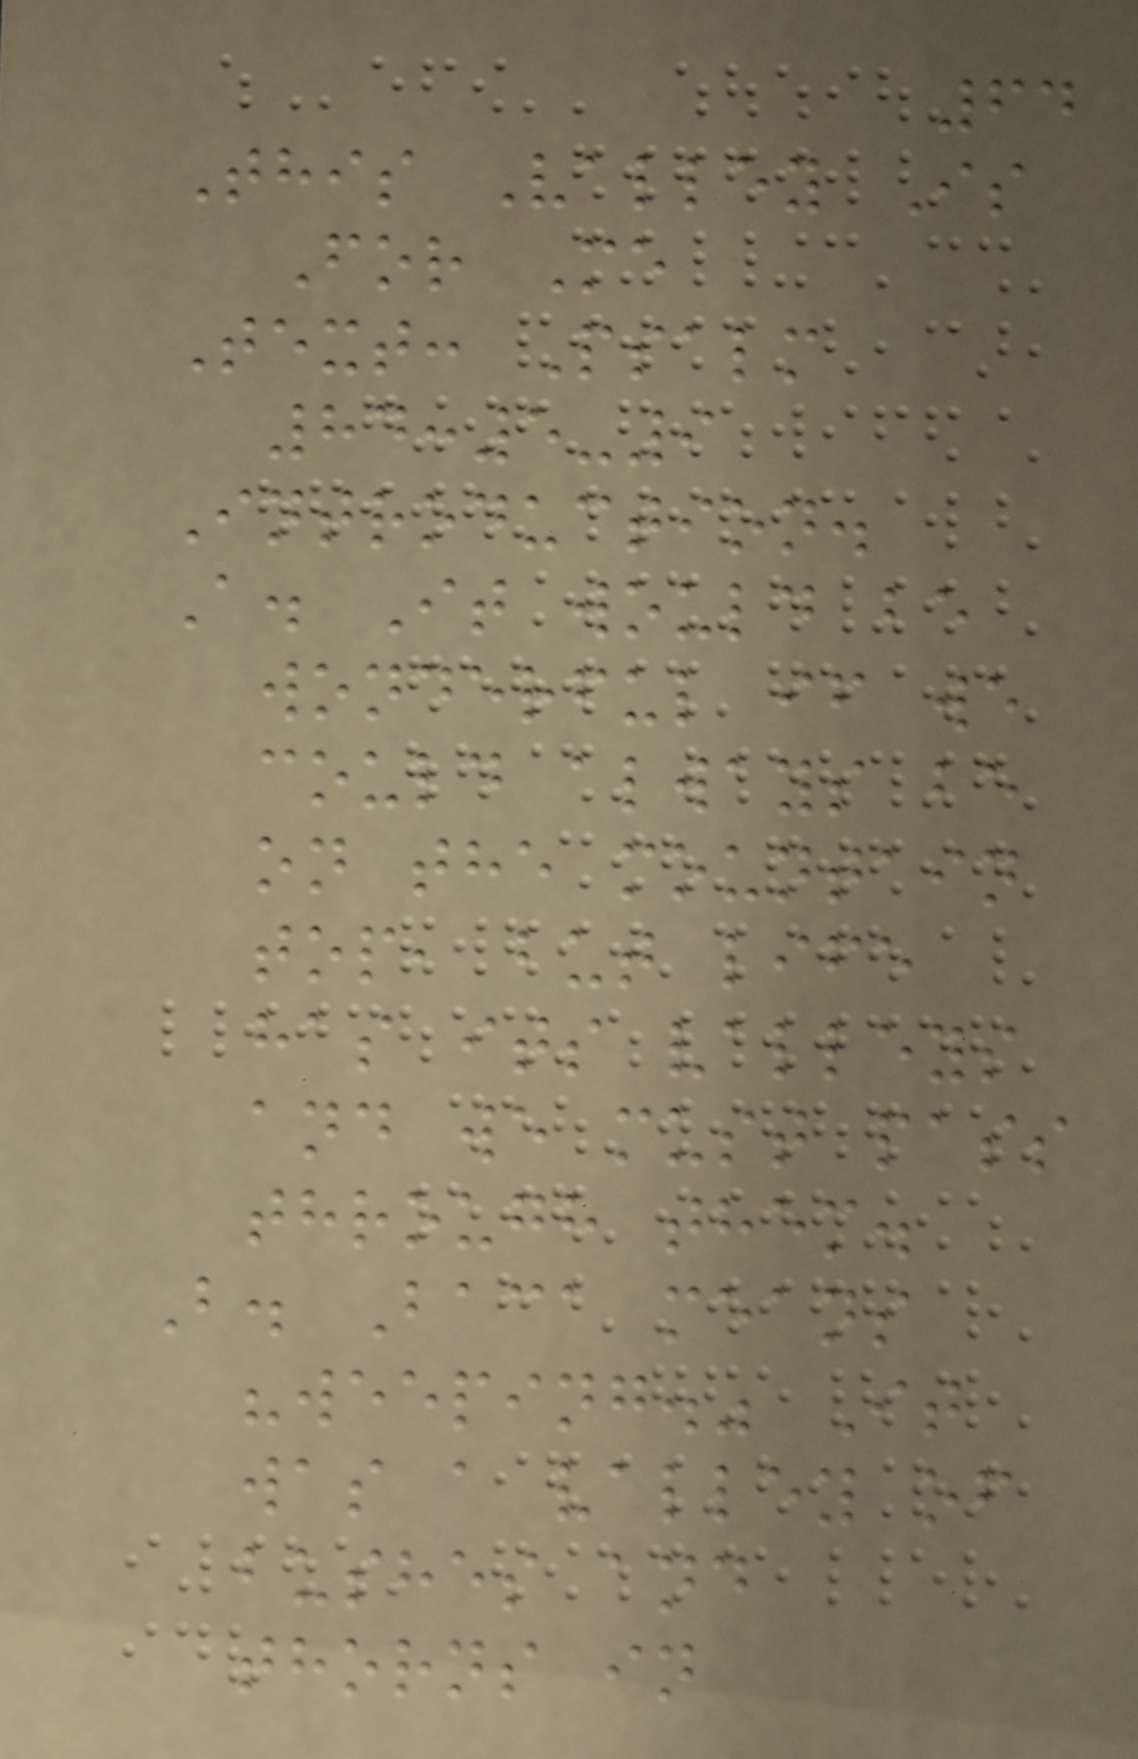64
This Valley Is
For Me
Text: Psalm
84:5-9
Introduction.
A. It would be
wonderful if we
could always be
on the mountain
top, but life
has its valleys
and we must pass
through them.
B. Baca means
"weeping." It
was a valley of
bushes and
thorns in
